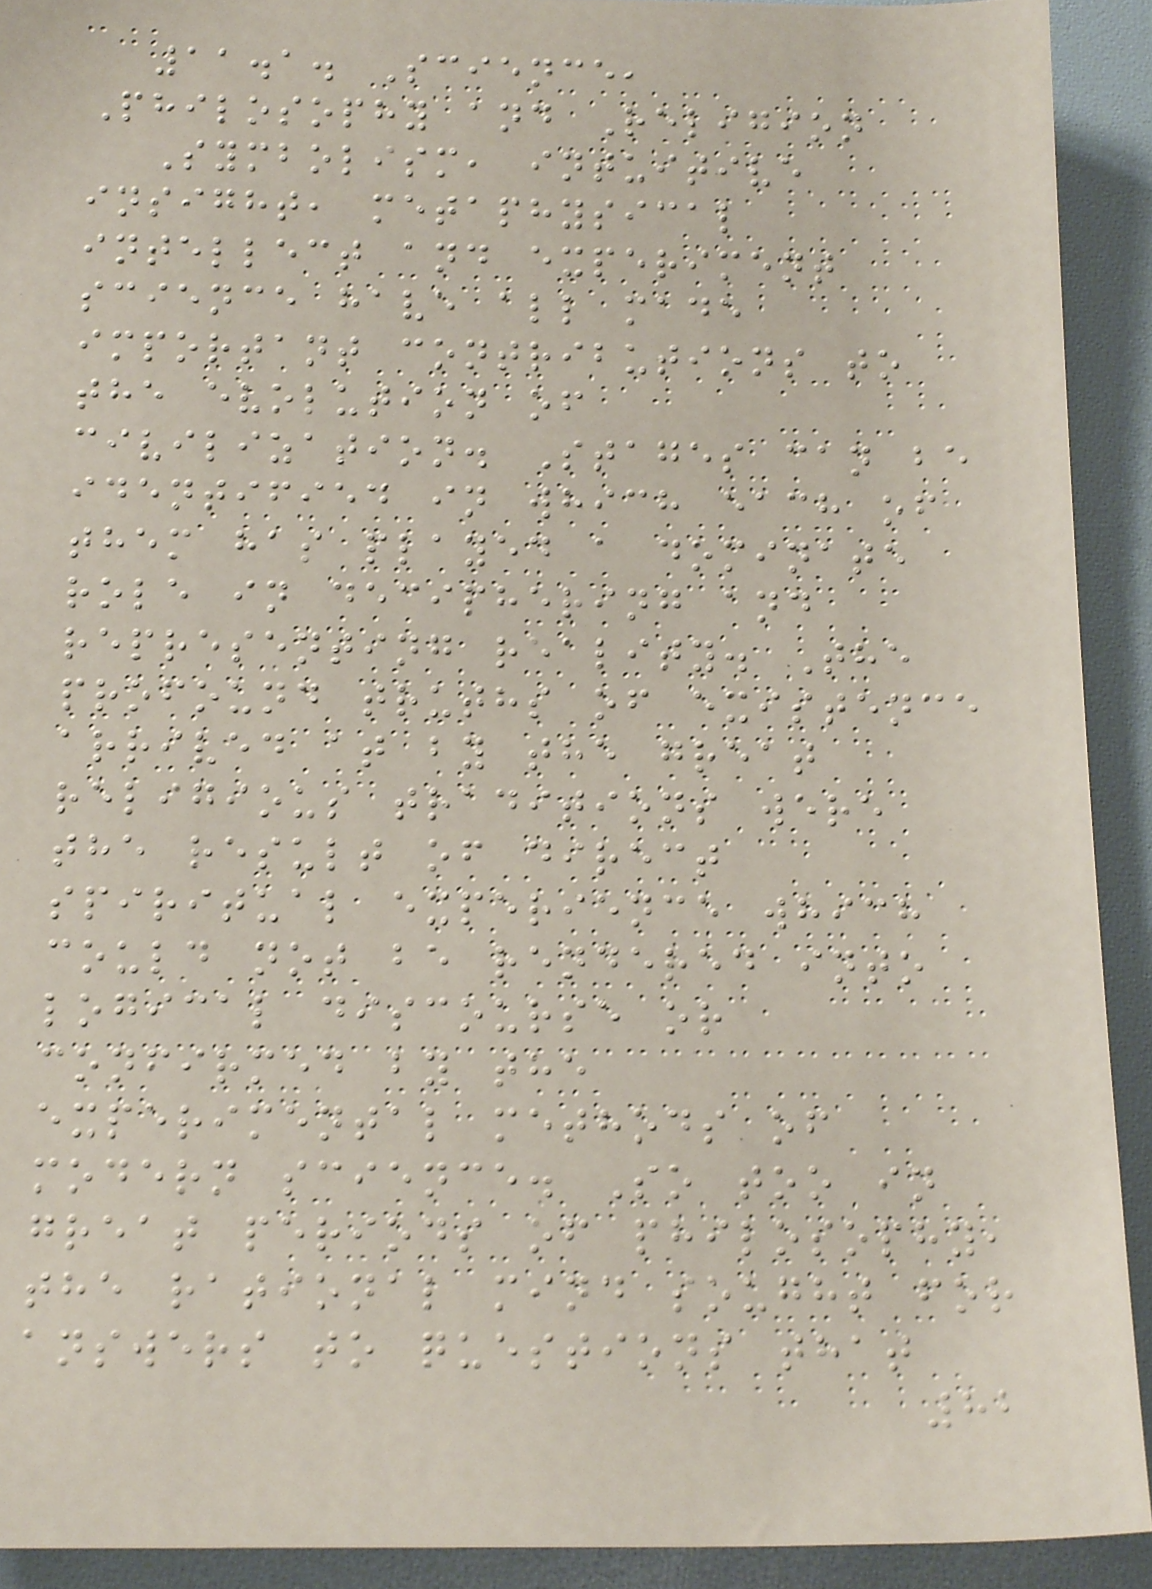11.1. Science,
Philosophy and Religion
Symbolism, intuitive
insight, metaphysical
intellect and experiment
science have all made
important contributions to
the evolution of
civilization. Stages can be
identified in which each of
them has played a dominate
role in deciphering and
representing reality. The
profound truths of existence
arrived at by the great
religious traditions were
the result of direct
spiritual experience which
could not be rendered into
logical discourse or
confirmed by the
experimental methods of
modern science. So too in
great periods of philosophy,
the rational mind sought for
answers to questions that
82
